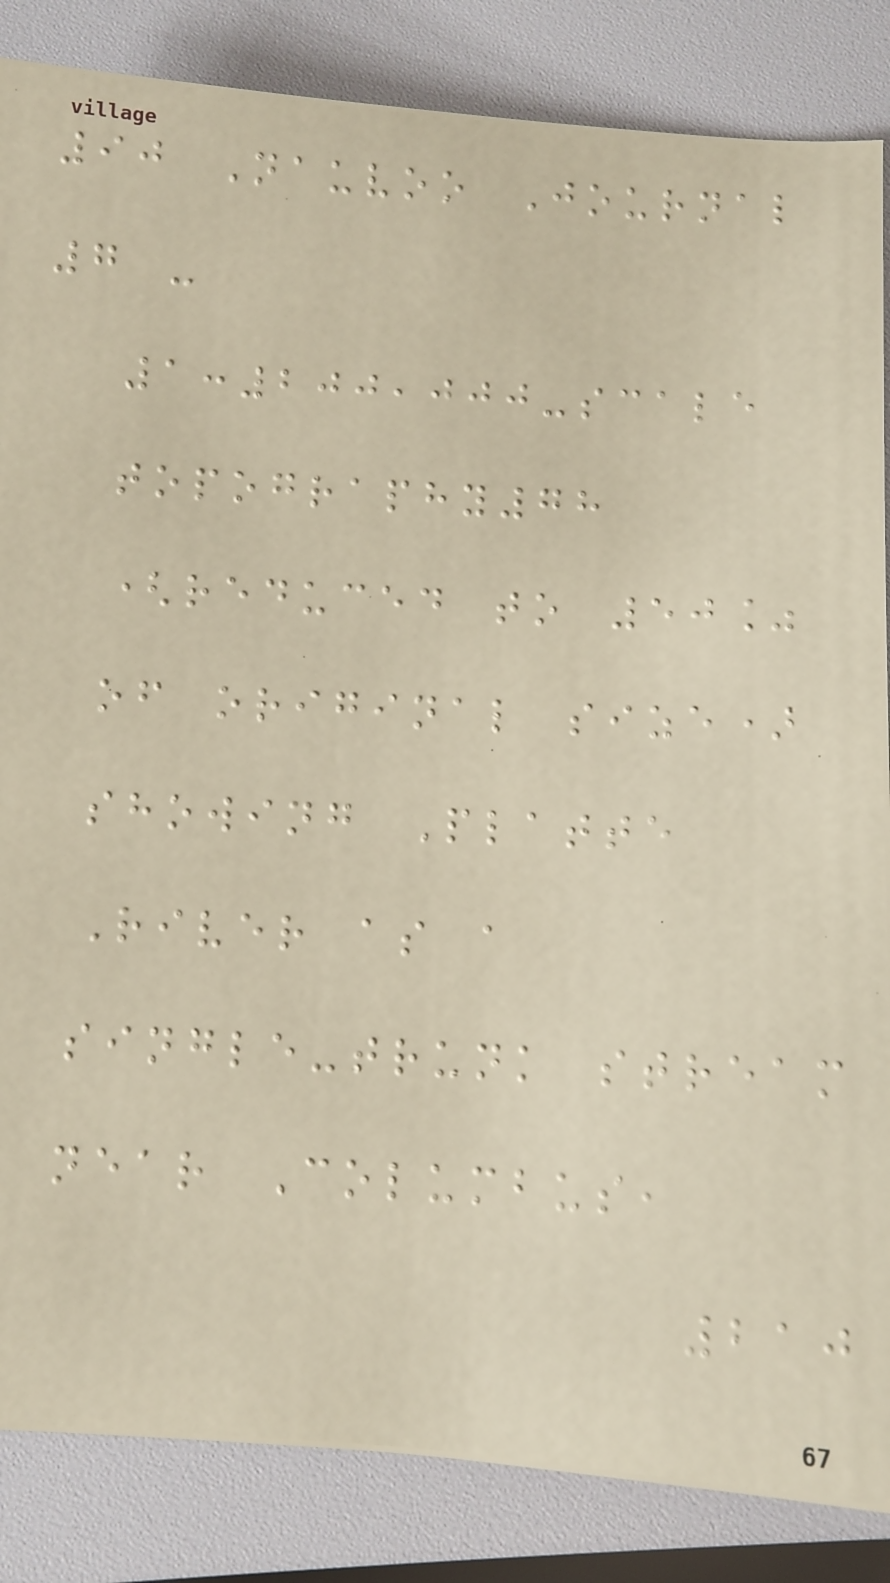90 Nauvoo Journal
7 -
1:200,000-scale
topography78
(reduced to 50%
of original size)
showing Platte
River as a
single-trunk stream
near Columbus,
210
